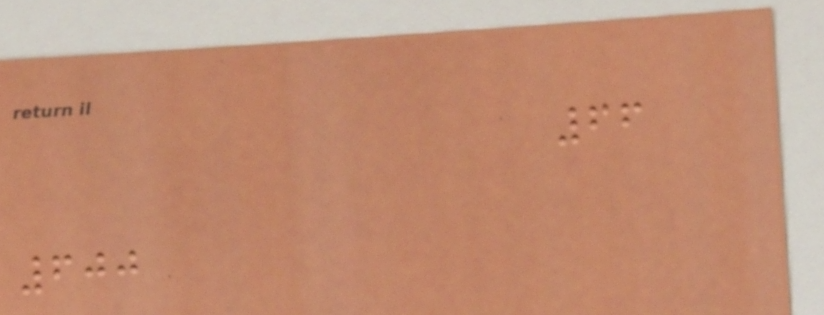66
600
